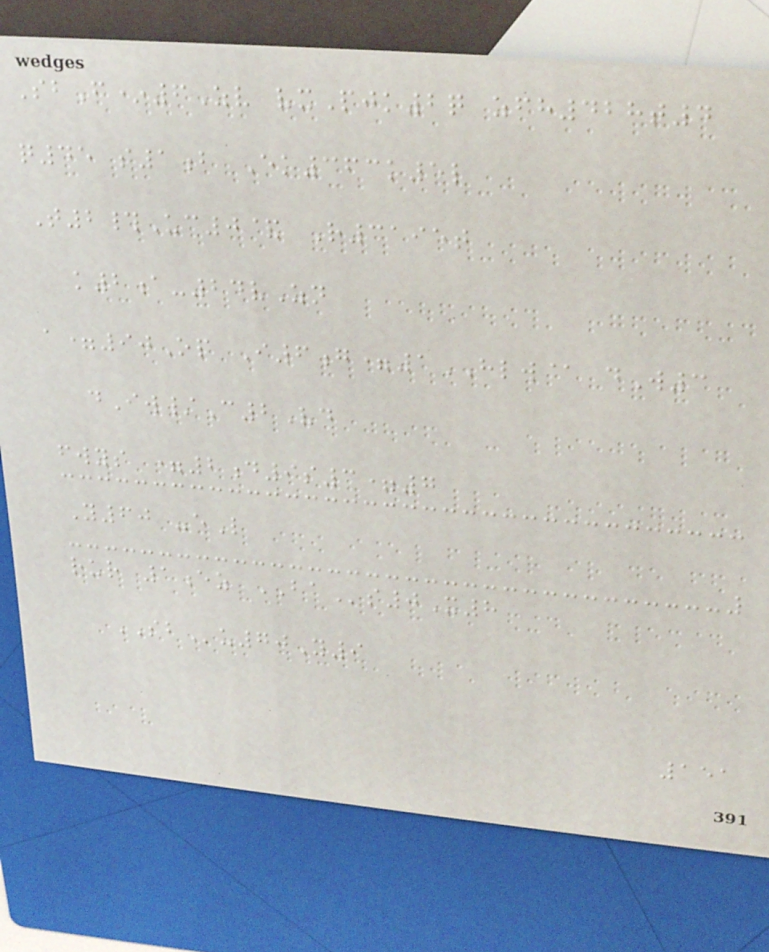SbF*6Zv vxPjk2q zfh428t4
q45 s1b Ek363k5l
T2#Uc0& R3195t
k2a-24vZn
a=90Op I6g=1HLW@ dW3
dIw/C2Vd
fwys =2d9s3=7
Y60 -eL
rur 1ez BAs0X8
SBu70Y9
151
